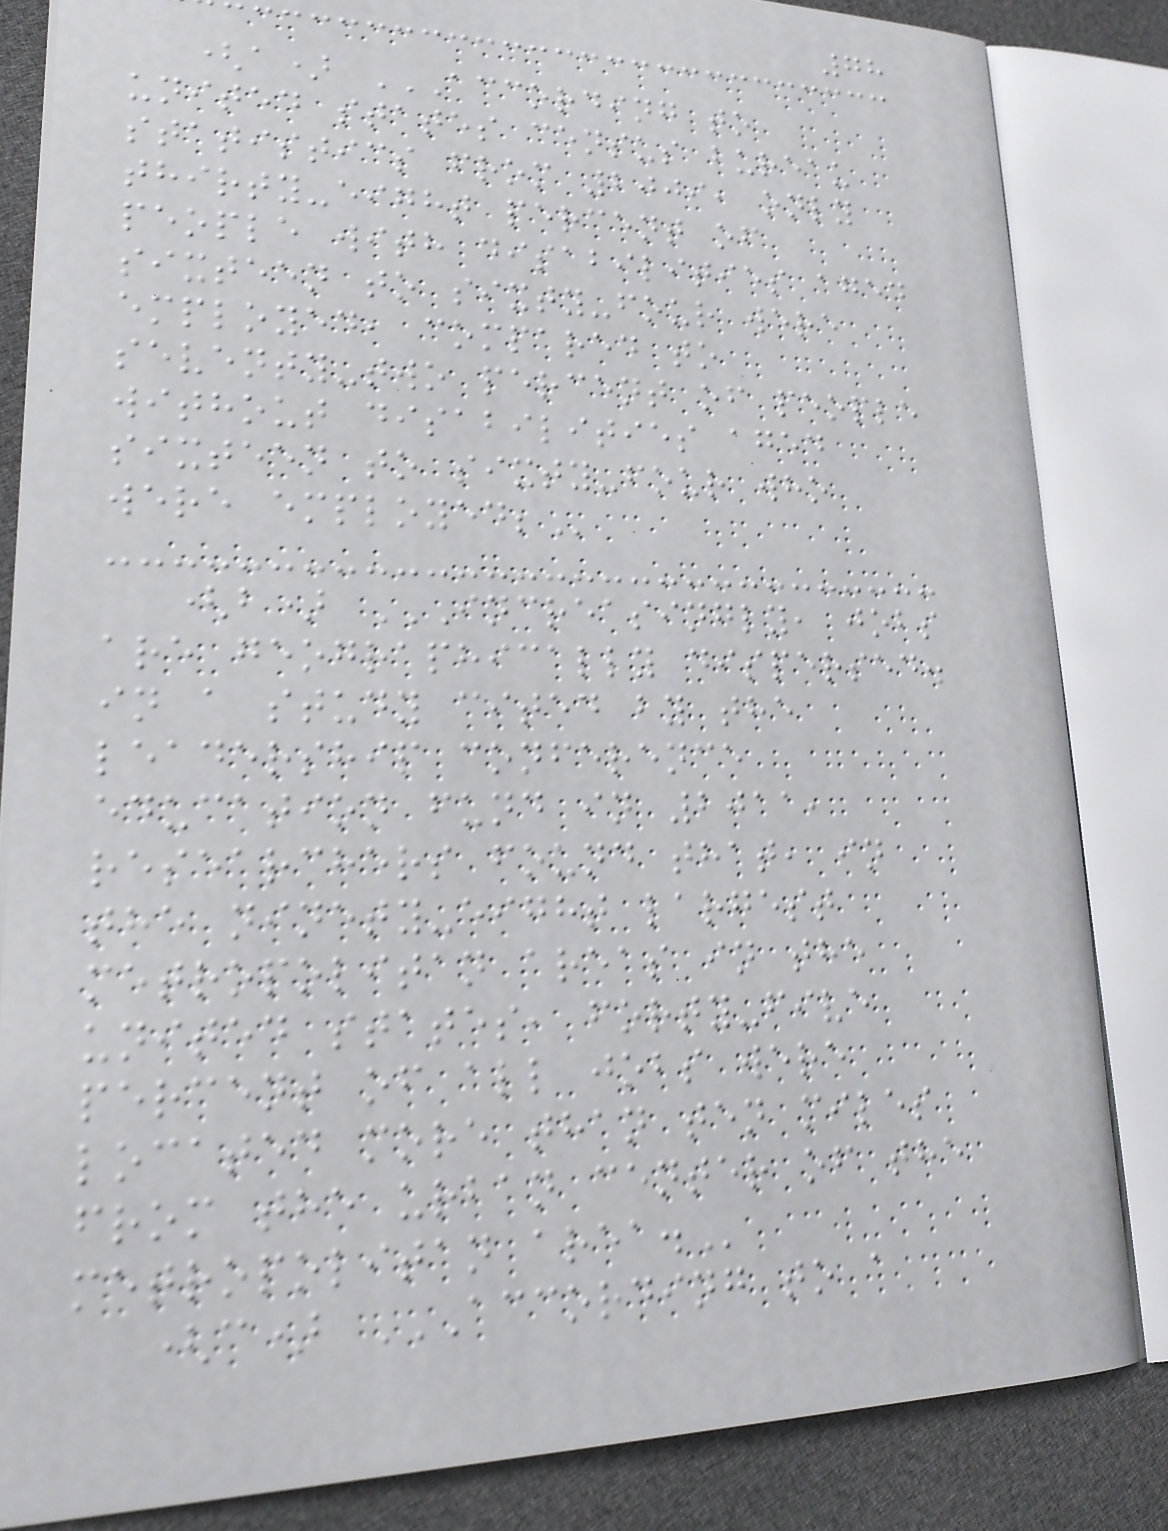78
(a) ACCORDING TO
UNITED STATES CENSUS BUREAU
STATISTICS FROM 2009, ONLY
THIRTY-EIGHT PERCENT OF
PEOPLE WITH DISABILITIES AGED
SIXTEEN TO SIXTY-FOUR WERE
EMPLOYED, COMPARED TO
SEVENTY-TWO PERCENT OF PEOPLE
WITHOUT DISABILITIES AGED
SIXTEEN TO SIXTY-FOUR WHO
WERE EMPLOYED;
(b) INCREASINGLY, JOBS
ARE GEOGRAPHICALLY DISPERSED.
IN A STUDY CITED BY THE
LEADERSHIP CONFERENCE
EDUCATION FUND IN 2011,
RESEARCHERS FOUND THAT, IN
THE NINETY-EIGHT LARGEST
METROPOLITAN AREAS IN THE
UNITED STATES, FORTY-FIVE
PERCENT OF ALL JOBS WERE
LOCATED MORE THAN TEN MILES
FROM THE URBAN CENTER OF THE
METROPOLITAN AREA.
(c) ACCORDING TO A
